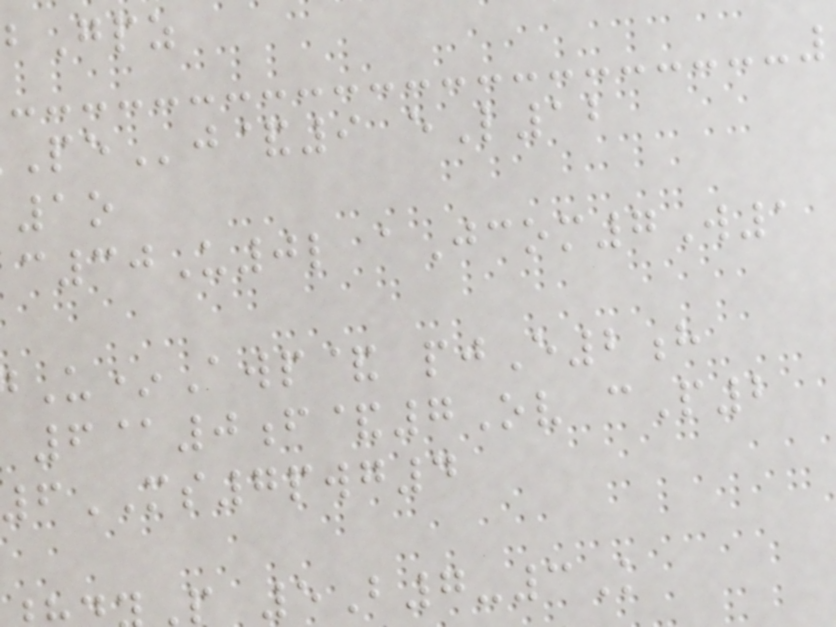j&9 eL12
c30U0l aJcom7W1
U*Awp& pjE2h
6@0f&7Ov cP2
MS7pwg4
p 5B7-3K
